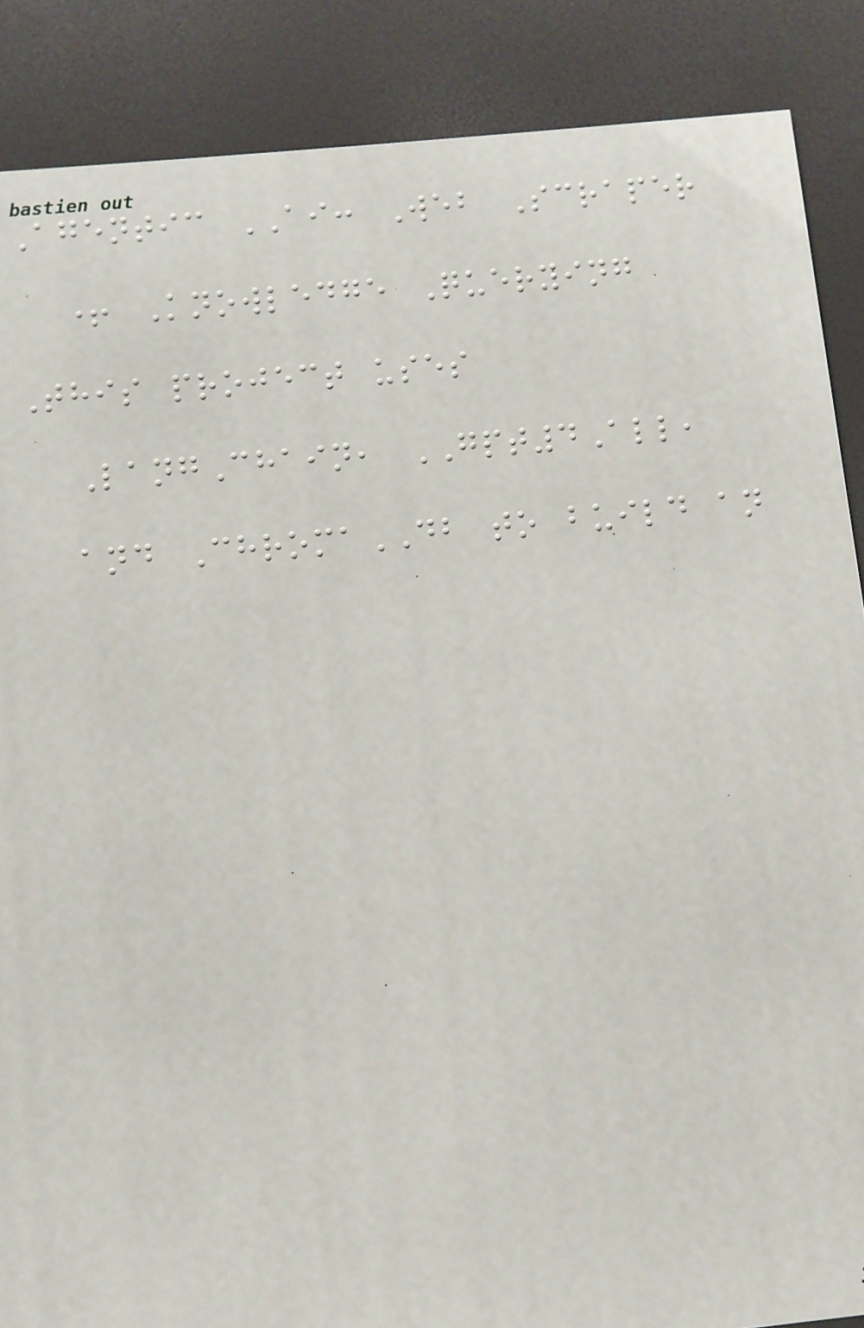Agentic AI: Web Scraper
+ Knowledge Querying
This project uses
LangChain, GPT4All,
and ChromaDB to build an
